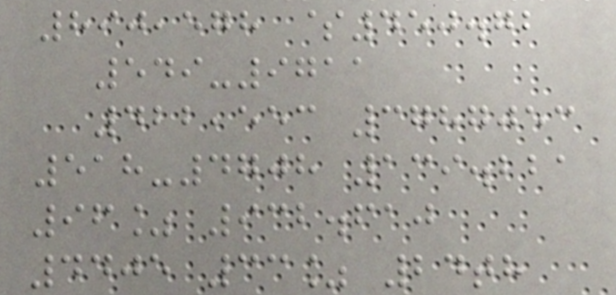890,578 $450.72
549-9711
422,553 3787053
518-4708 139.221
96% 932.610
4405 33% 24th
